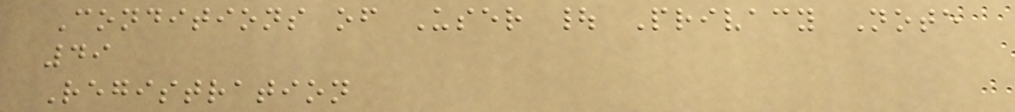Conditions of User | Privacy Note
49
Registration
